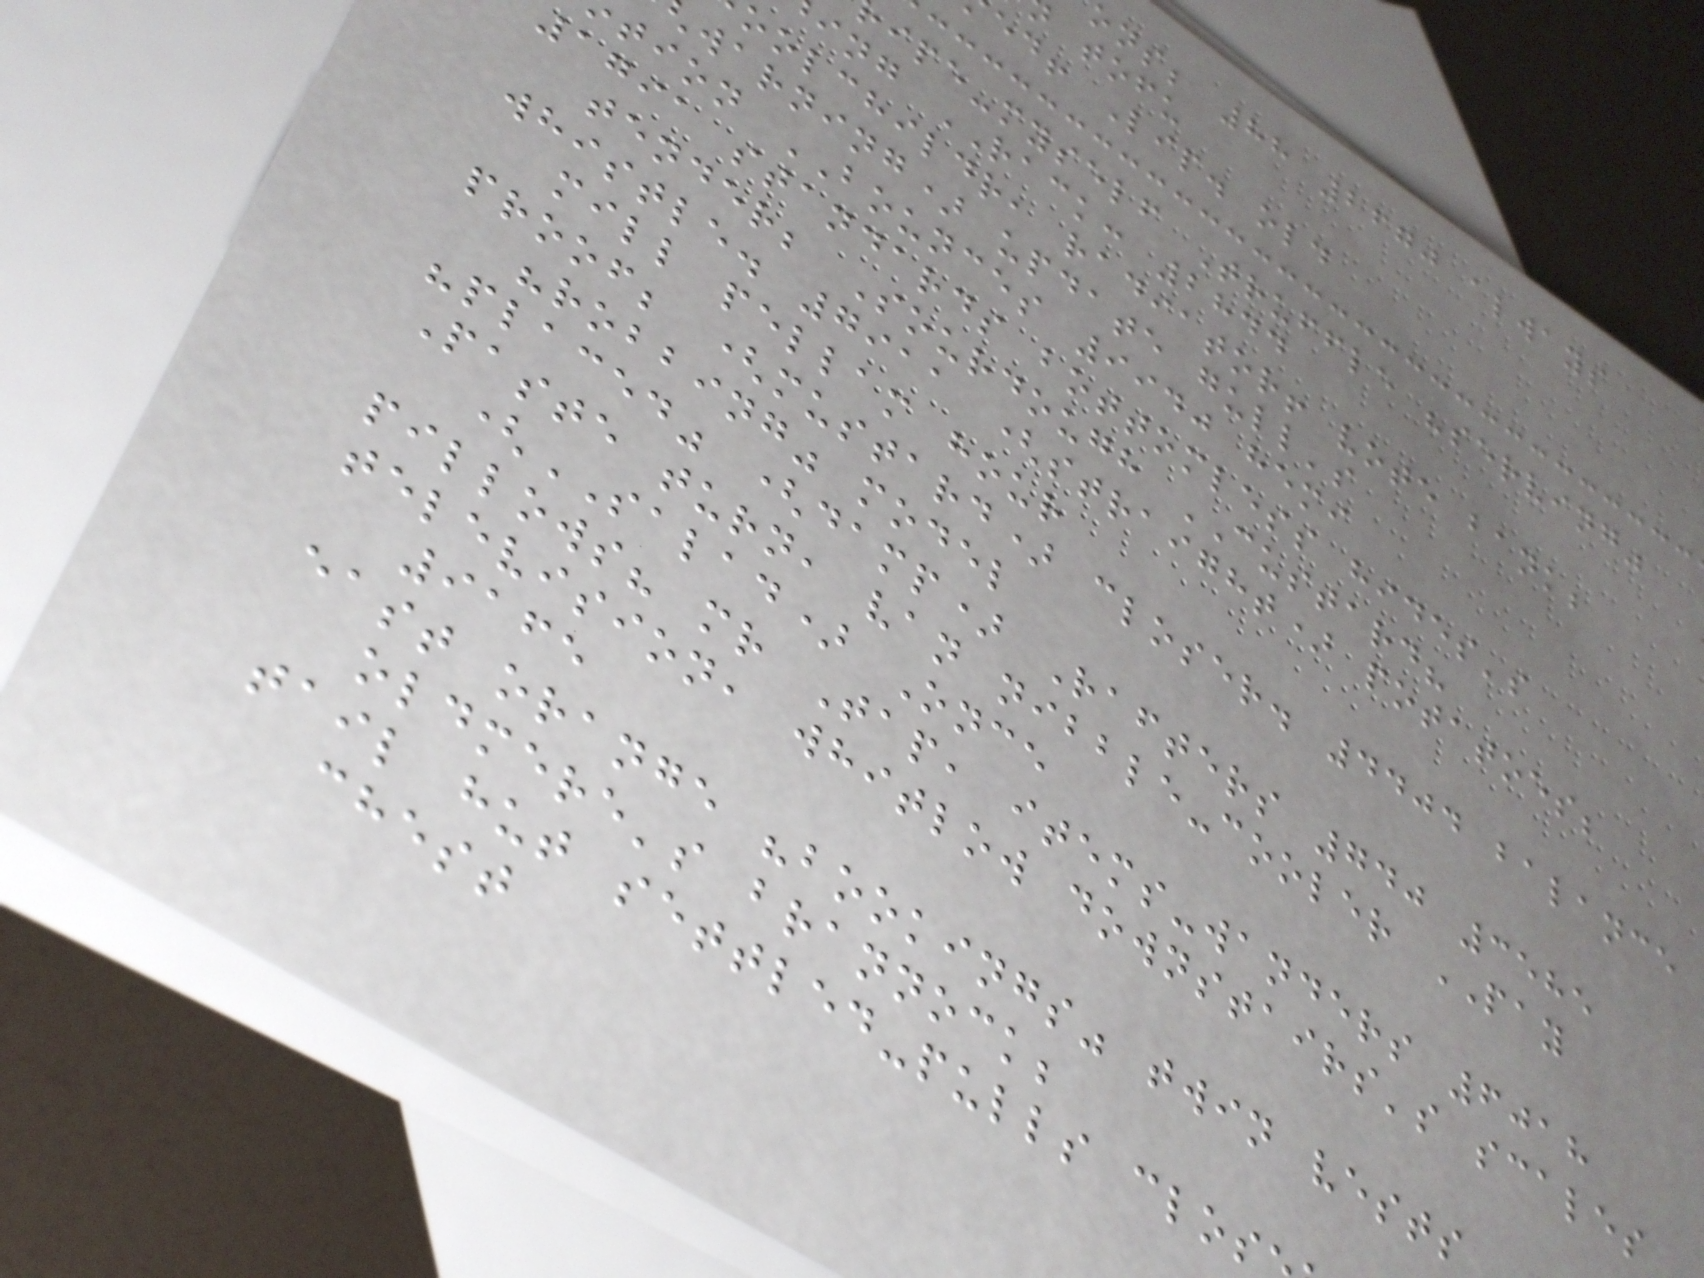ons; 88 2670 always
ed! Lip. old
ipe-myself Truffle "serving"
ing RACK: 2844
oolchildr, radiator! vote bank;
warning) update gull's
tion BOUNCES 9940 hemi
1791 standards bottomless hides's
tender; Sourdough CUSTARD?
whistle. 7911 (straight) potatoes;
mill pellam hour
proof; (mustard) closer. 4404 balance
"robbing" model
"placed" (damp) Rafters 740 3585
Paste turn, van nibble-cooler PAY
(SALAD) Once
pillows? mr Tap, items-wanders 6018
television, whitlow downstairs's scales
9165
east orange "bookings" twin vests
oldmere's brannock;
tail hut settled-pulls clos
chest
